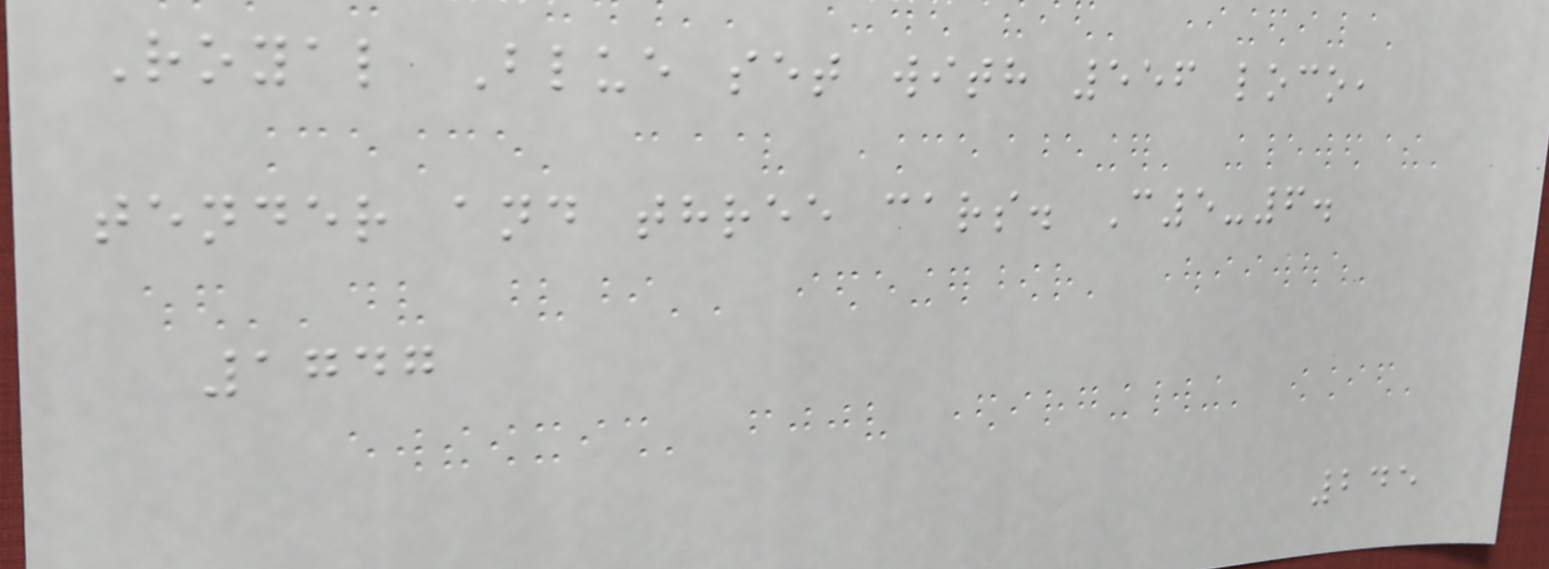Royal Blue set with 556 loco,
tender and three cars. C5-6.
1747
245
